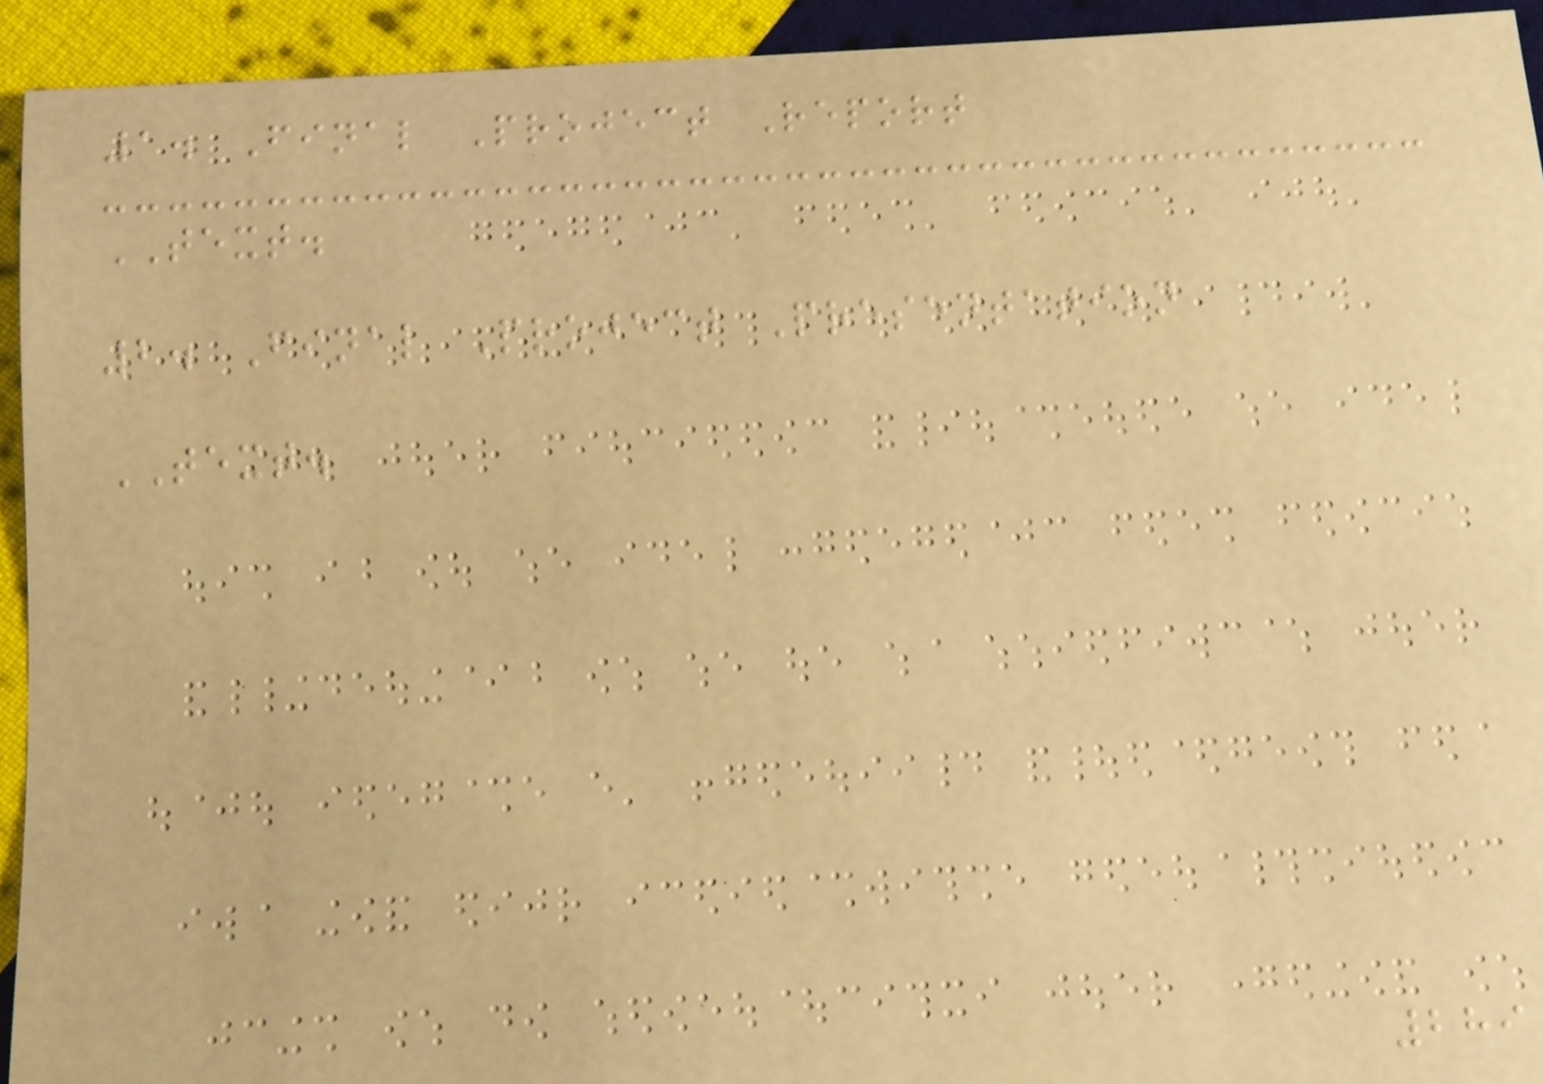1. Final Project Report
TEXT.
2. Final Project Presentation
TEXT.
289
